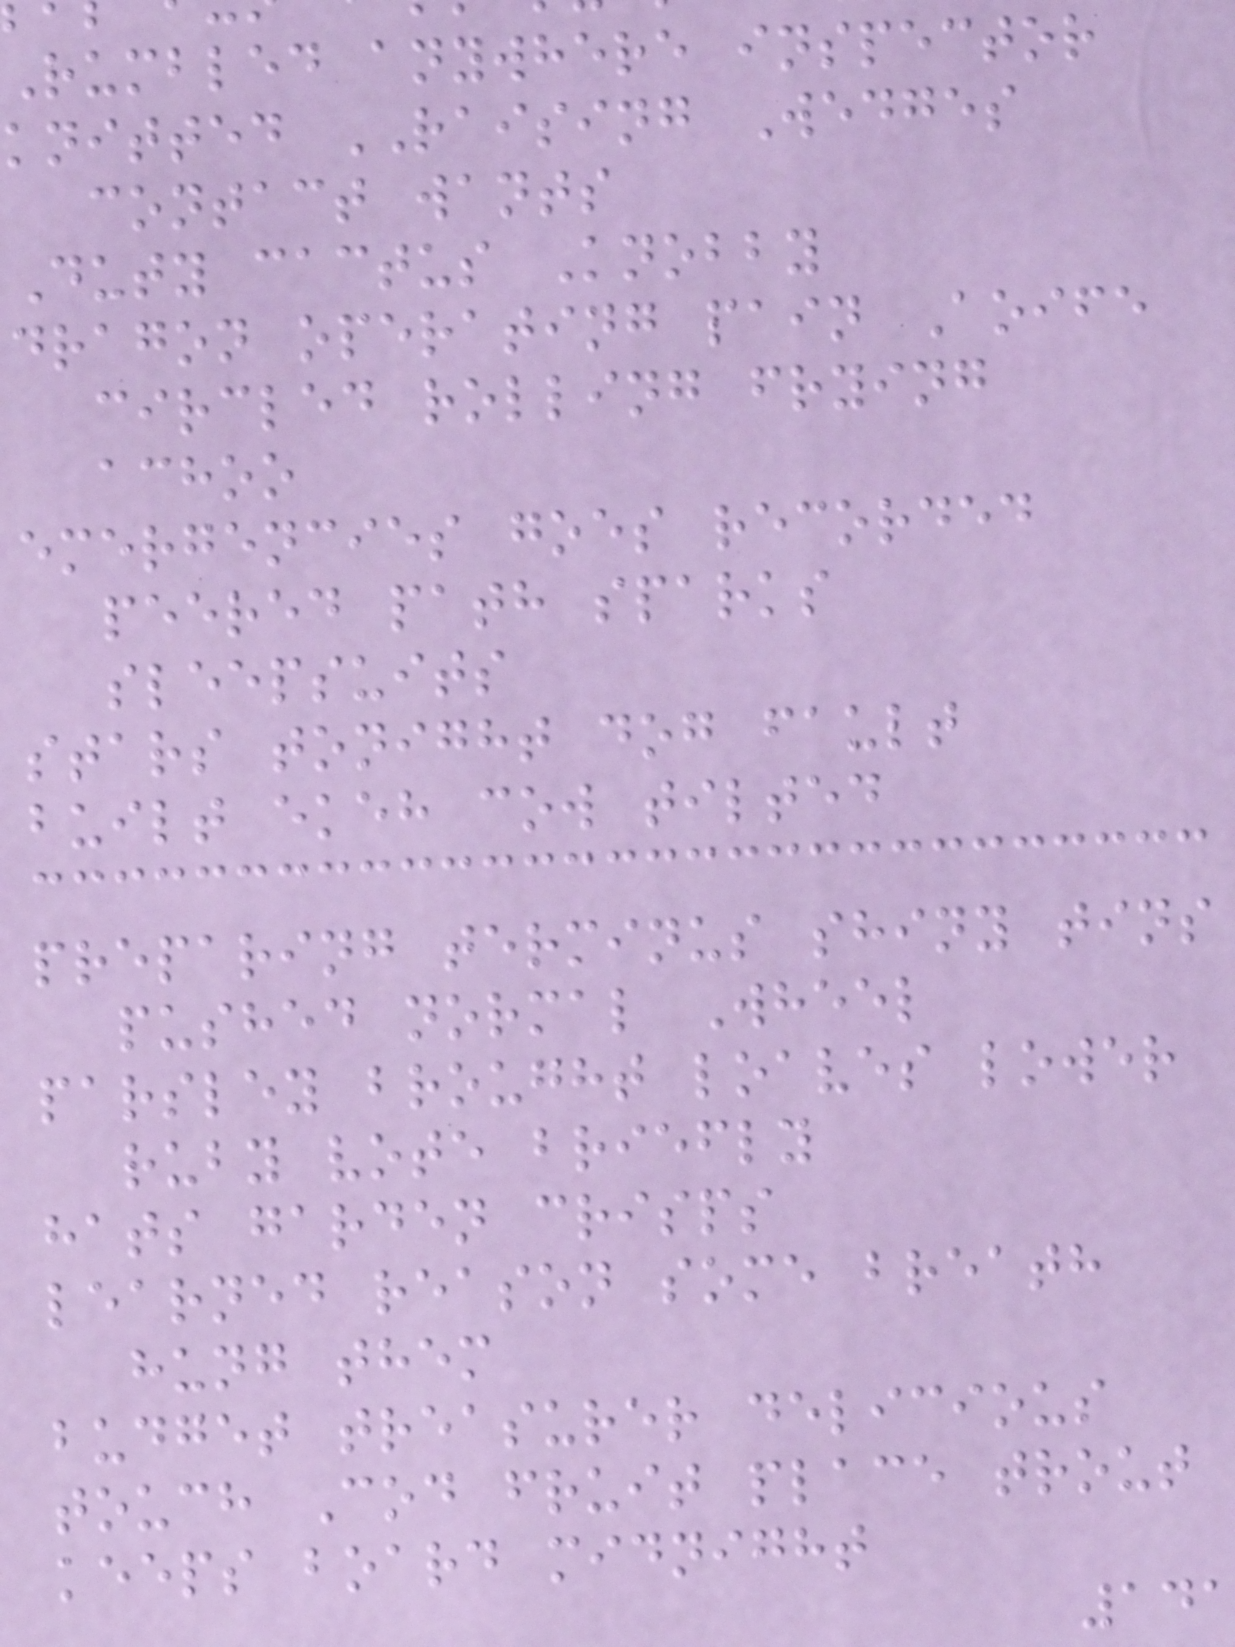Rumbled anywhere inspector
knitted RAISING Wedges
contact wants
Duty cactus Knobby
dragon operating pain Aoife
circled rolling frying
achoo
emergencies goes recorded
peered path sparks
sleepsuits
stars tonight dog fault
built ekeh cow tilted
preparing terminus shiny tins
pushed normal Wheel
parsley brought loaves lower
ruby vote briefly
hats garden crisps
learned reason some breath
hung them
budget treasurer delicious
touch Cod fruit place trout
keeps board midnight
